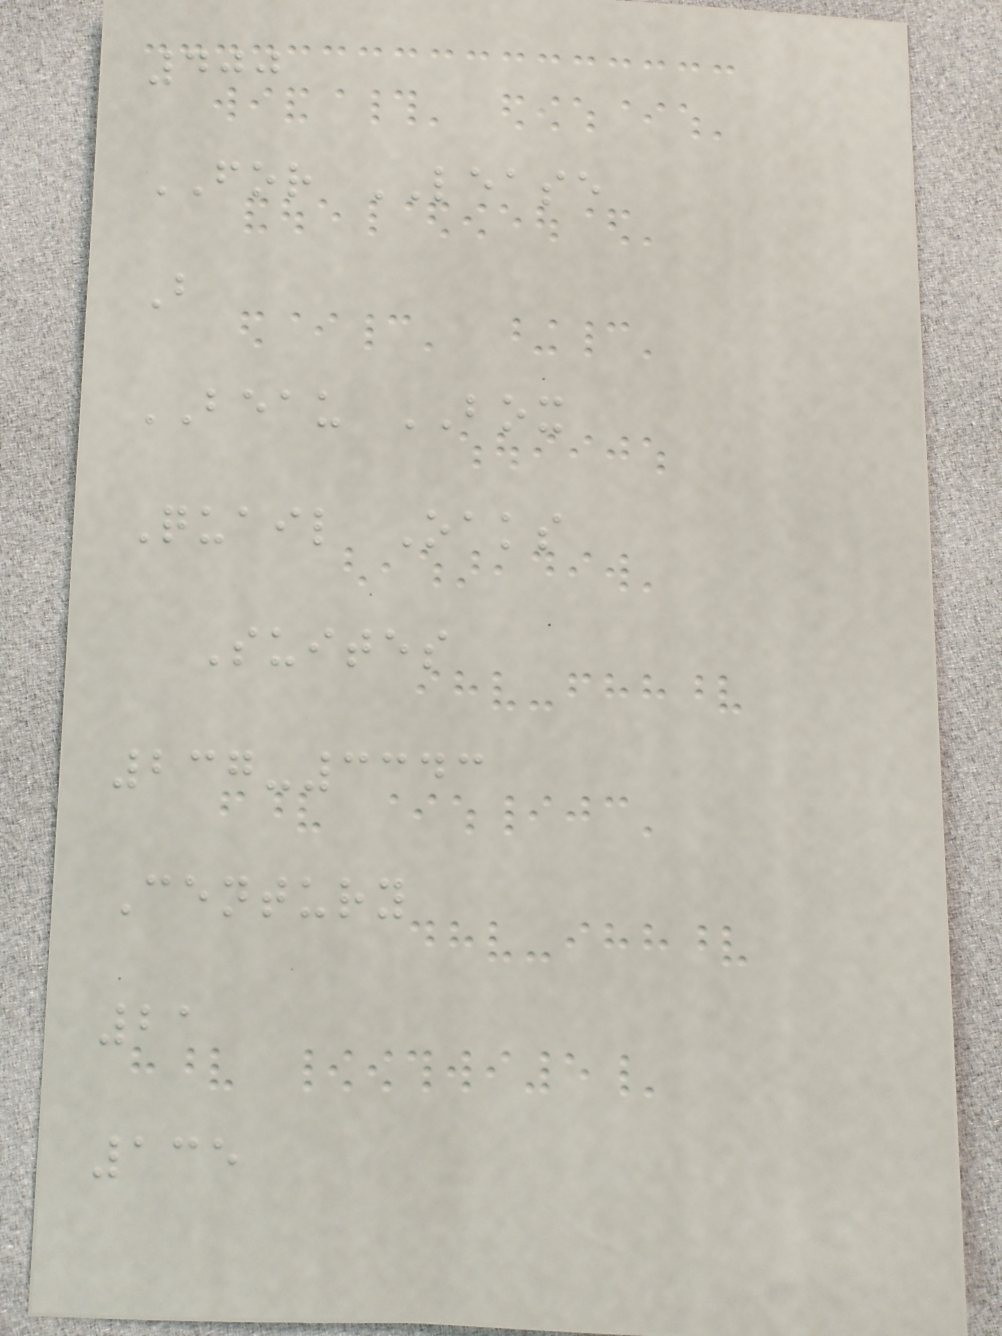400
FOR LEASE
B
BEAU BOX
Quail Oaks
Suites
237-3343
Century
21
135
